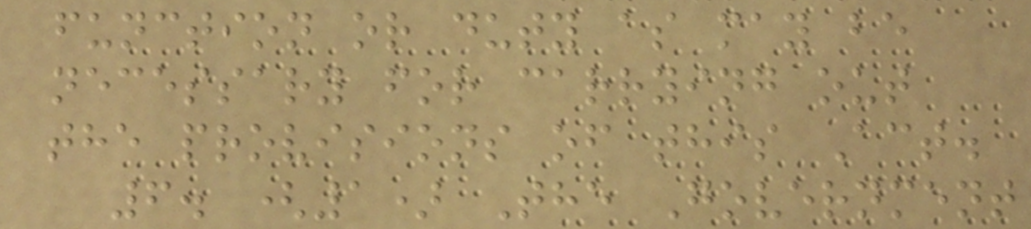function or duty as may be
necessary for carrying out
the provisions of this Act.
6. (1) The Government
